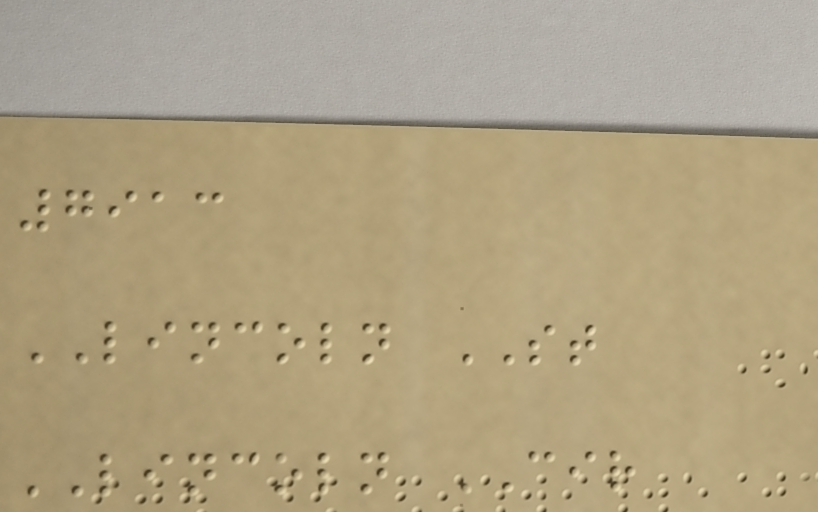7913
LINCOLN ST
LINCOLN CIR
